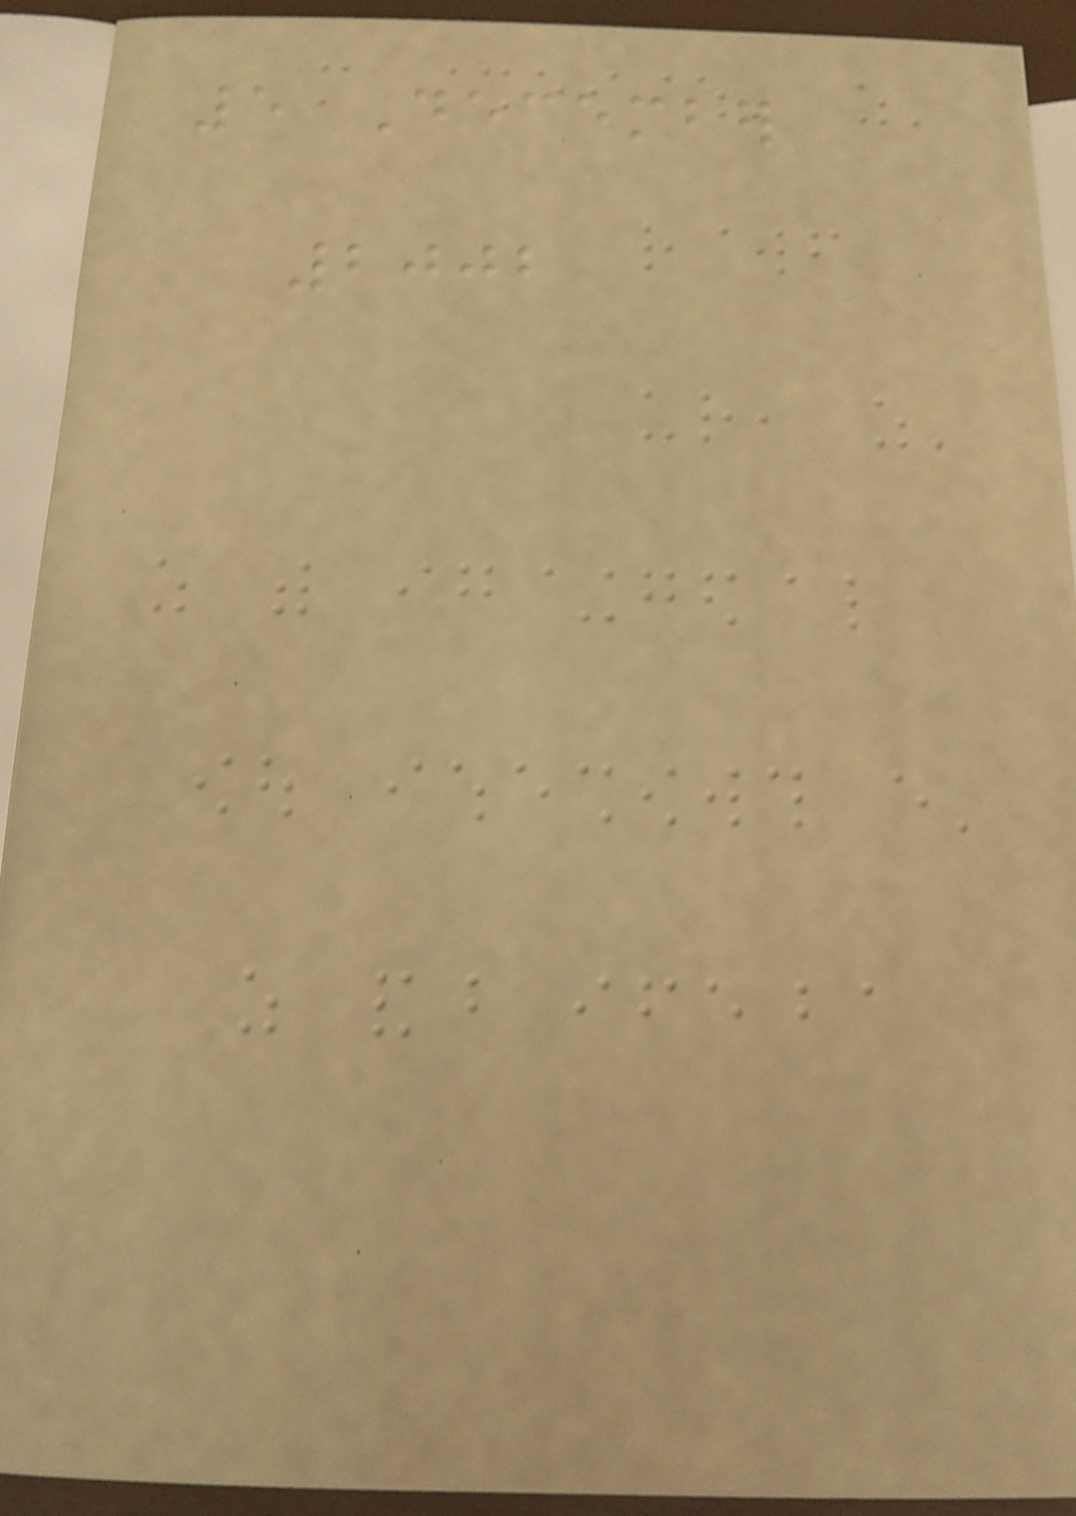5 December
2002
